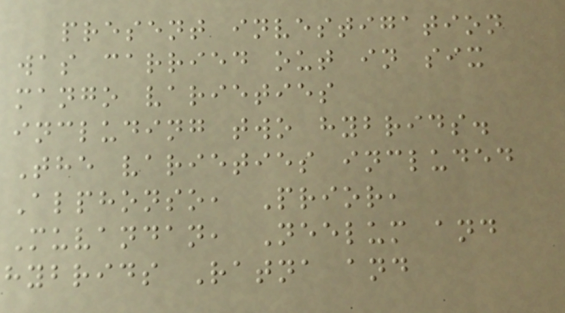present investigation
was carried out in six
mango varieties
including two hybrids.
The varieties included
Alphonso, Prior,
Muvandan, Neelum and
hybrids Ratna and
